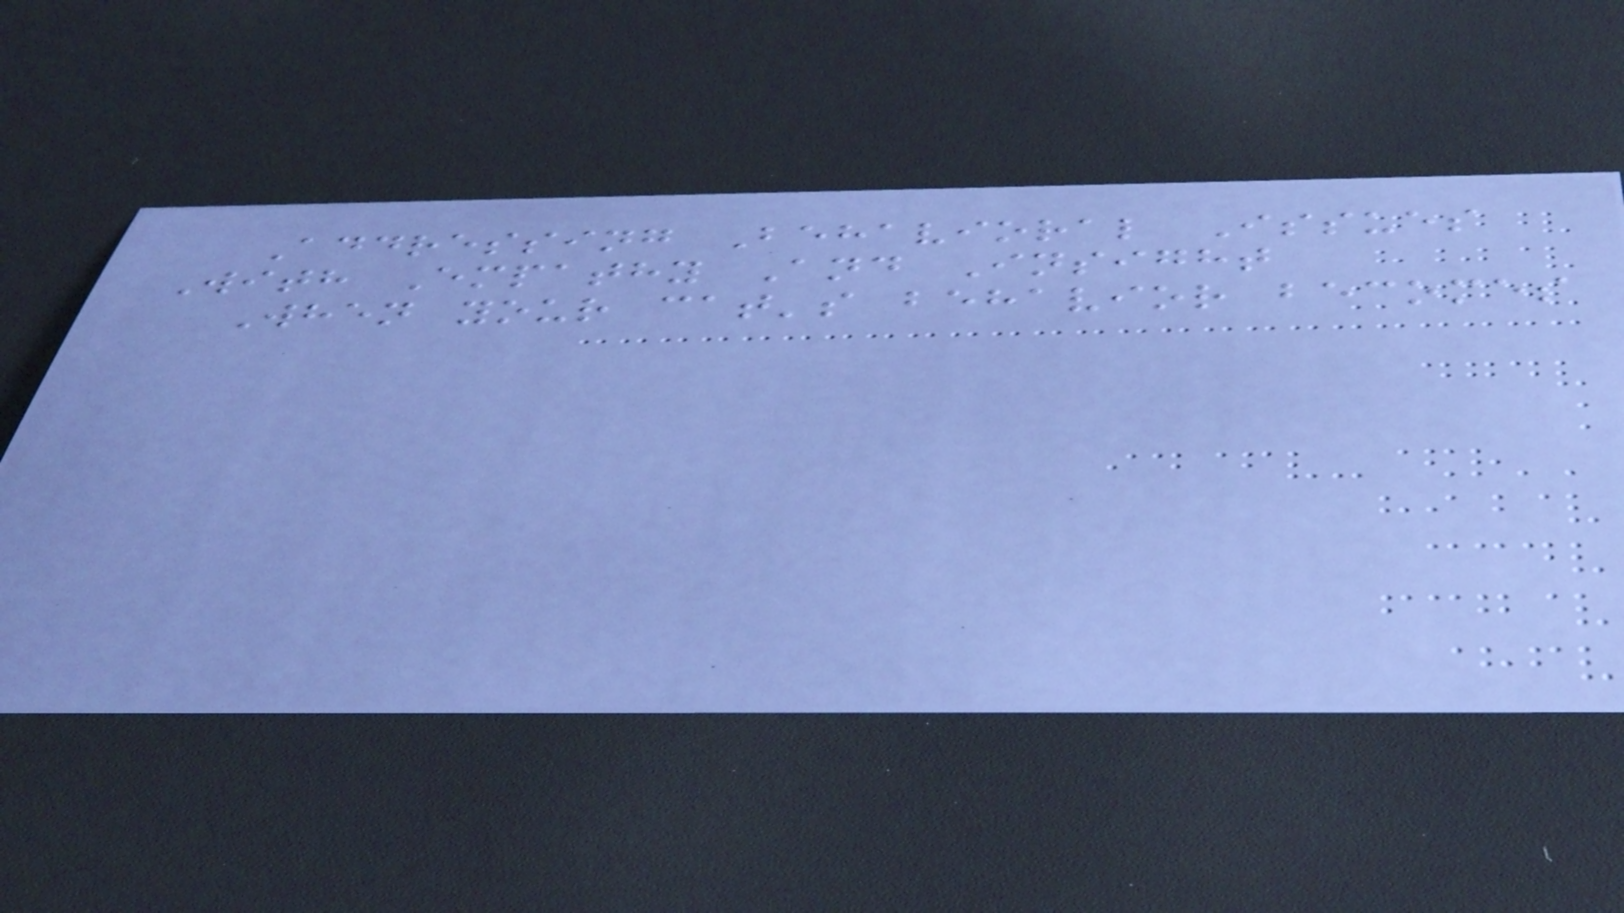Addressing Behavioral Issues
With Empathy And Insight
When your cat's behavior becomes
